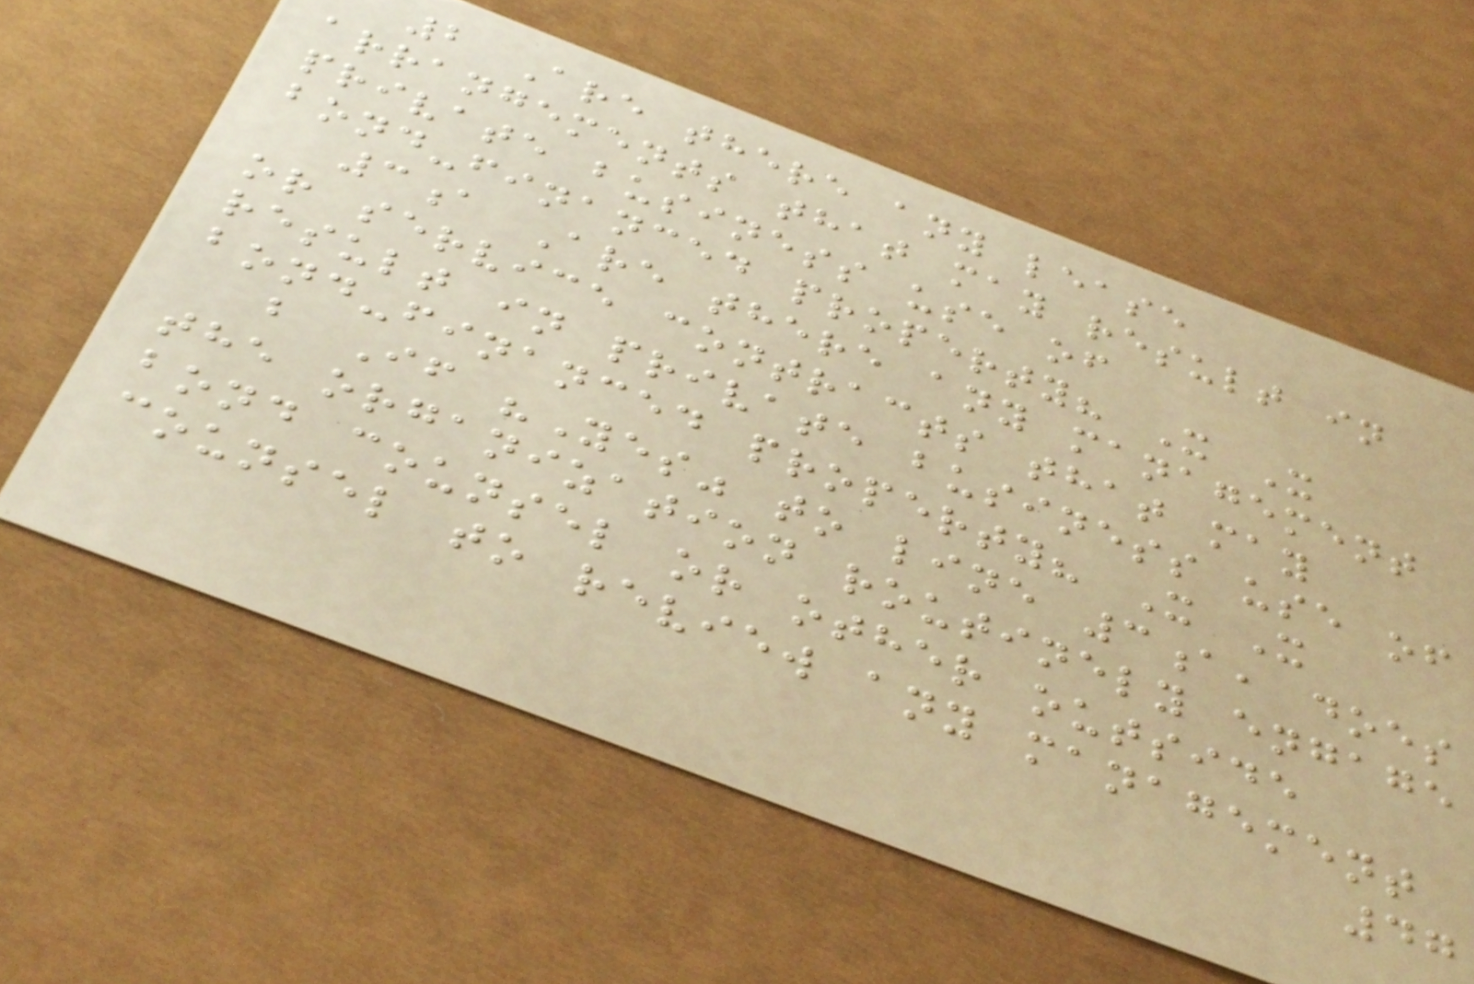2 Are there any lease
arrangements that may result in
private business use of
bond-financed property? X X
3a Are there any management
or service contracts that may
result in private business use of
bond-financed property? X X
b If "Yes" to line 3a, does
the organization routinely engage
bond counsel or other outside
counsel to review any management
47
